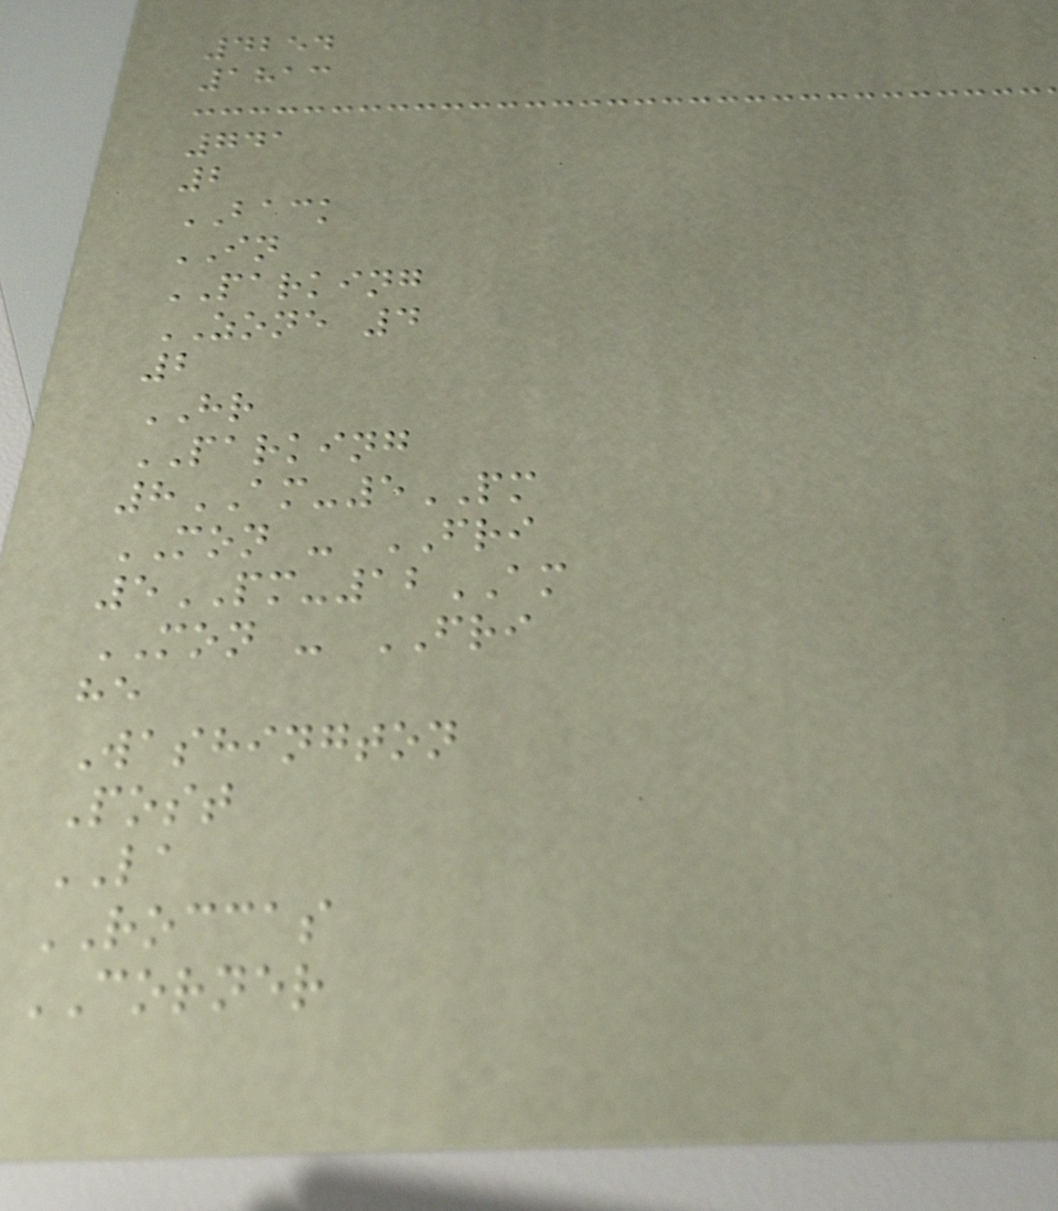4254
1813
741
2
BACK
IN
PARKING
ZONE 4
2
HR
PARKING
8AM-5PM
MON - FRI
5PM-12AM
MON - FRI
he
Washington
Post
LA
ROCCAS
CORNER
